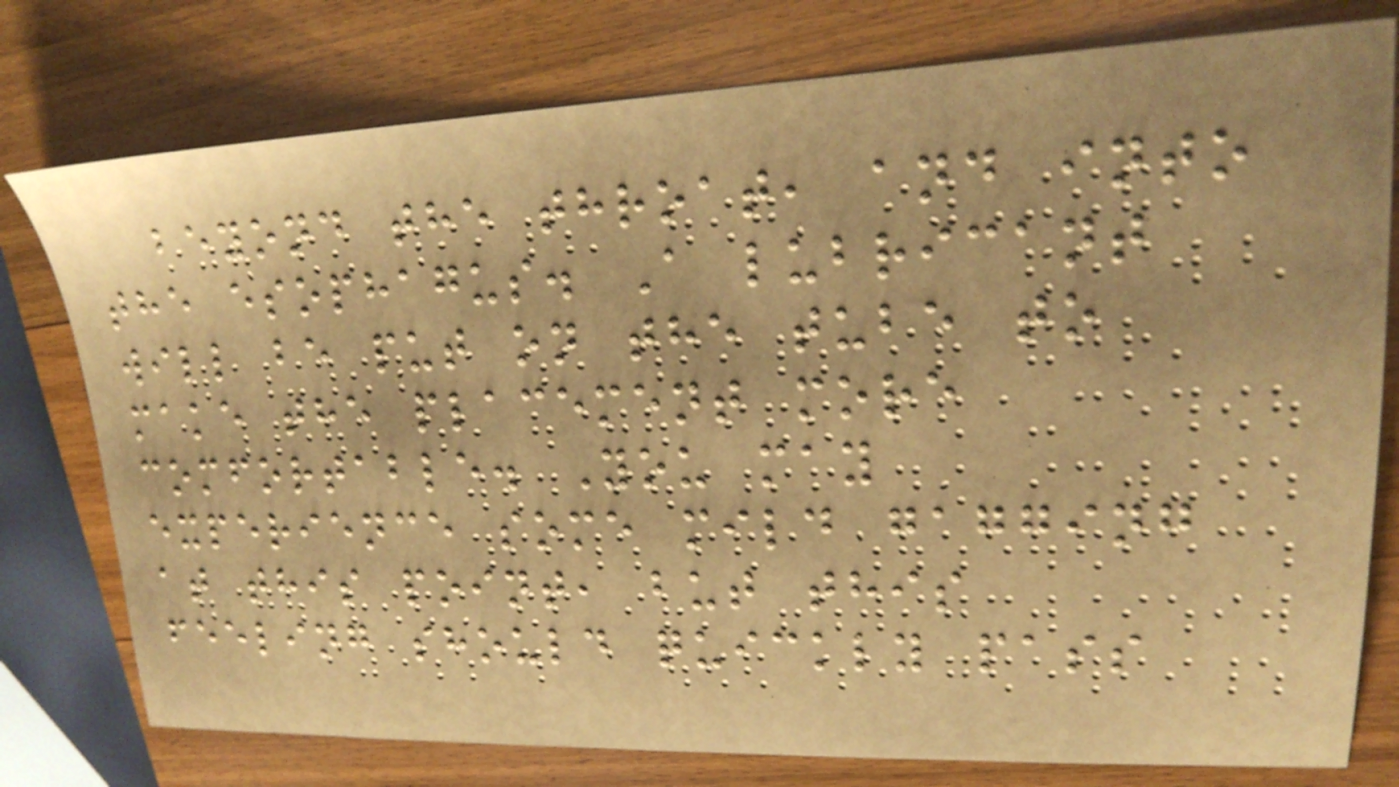beyond the throat, and into
the esophagus. A lubricant
will be put on the tube to
make the placement more
comfortable. You may
experience some mild gagging
at this point, but this
feeling should quickly pass
